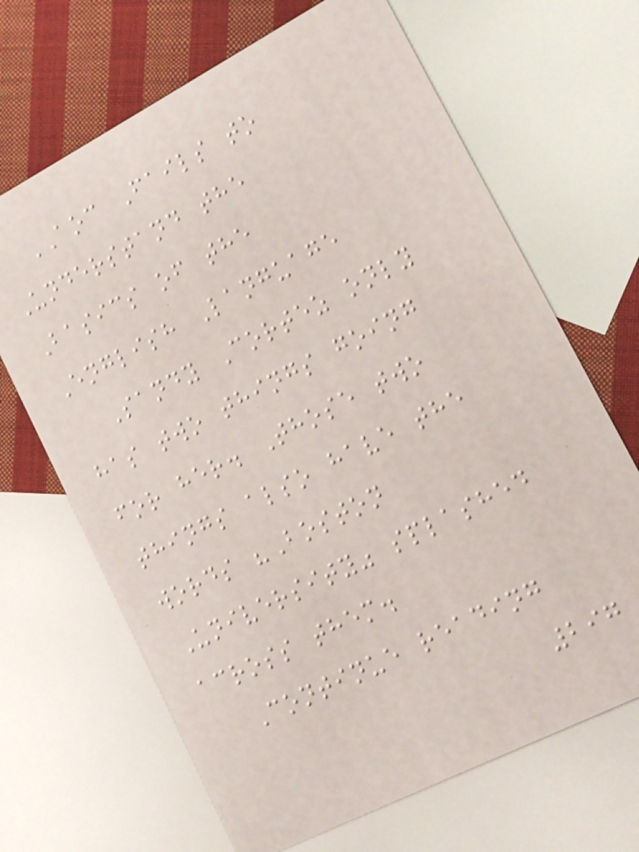AOC Fails to
Understand the
Basics of the
English Language
Sandy Cortez only
has two things going
for her. Those two
things also have the
words "Boston
University" splashed
across them.
Continue reading
297
